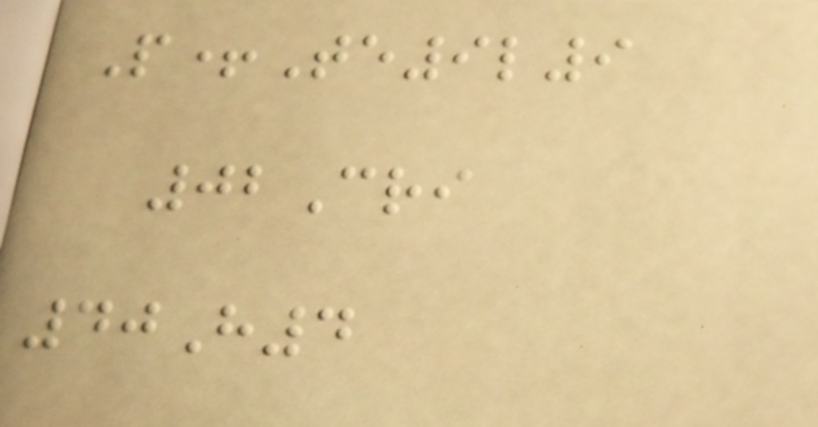P+Te9l9
02Cri
40H4
